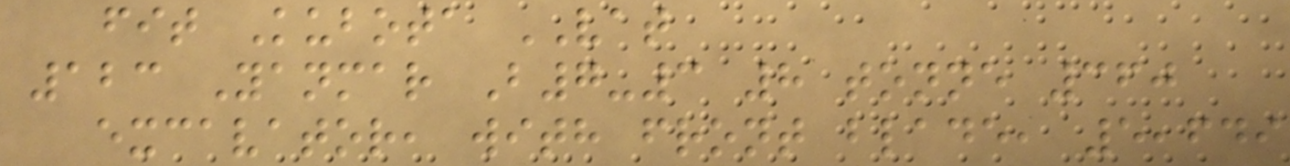fit Kubota VAT
123 Yanmar B7-3 8 tonne 360
excavator, with front blade, 5,649
